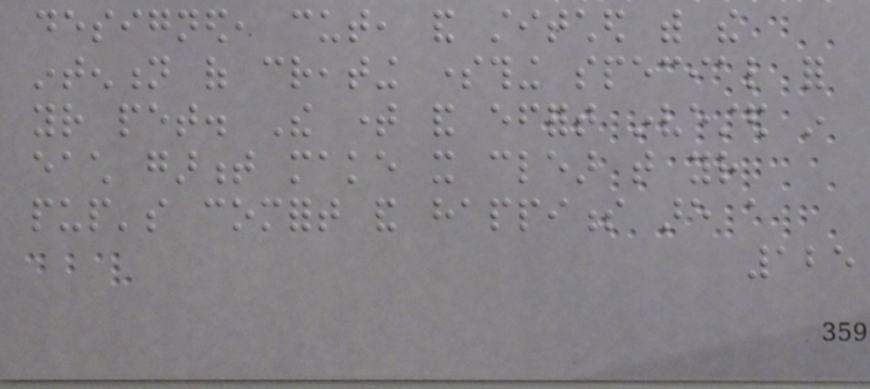designed, cut, and stitched with the
intention of creating something special for
your pet. The time and effort invested in
each garment make it clear that your
pup's comfort and happiness are a
125
